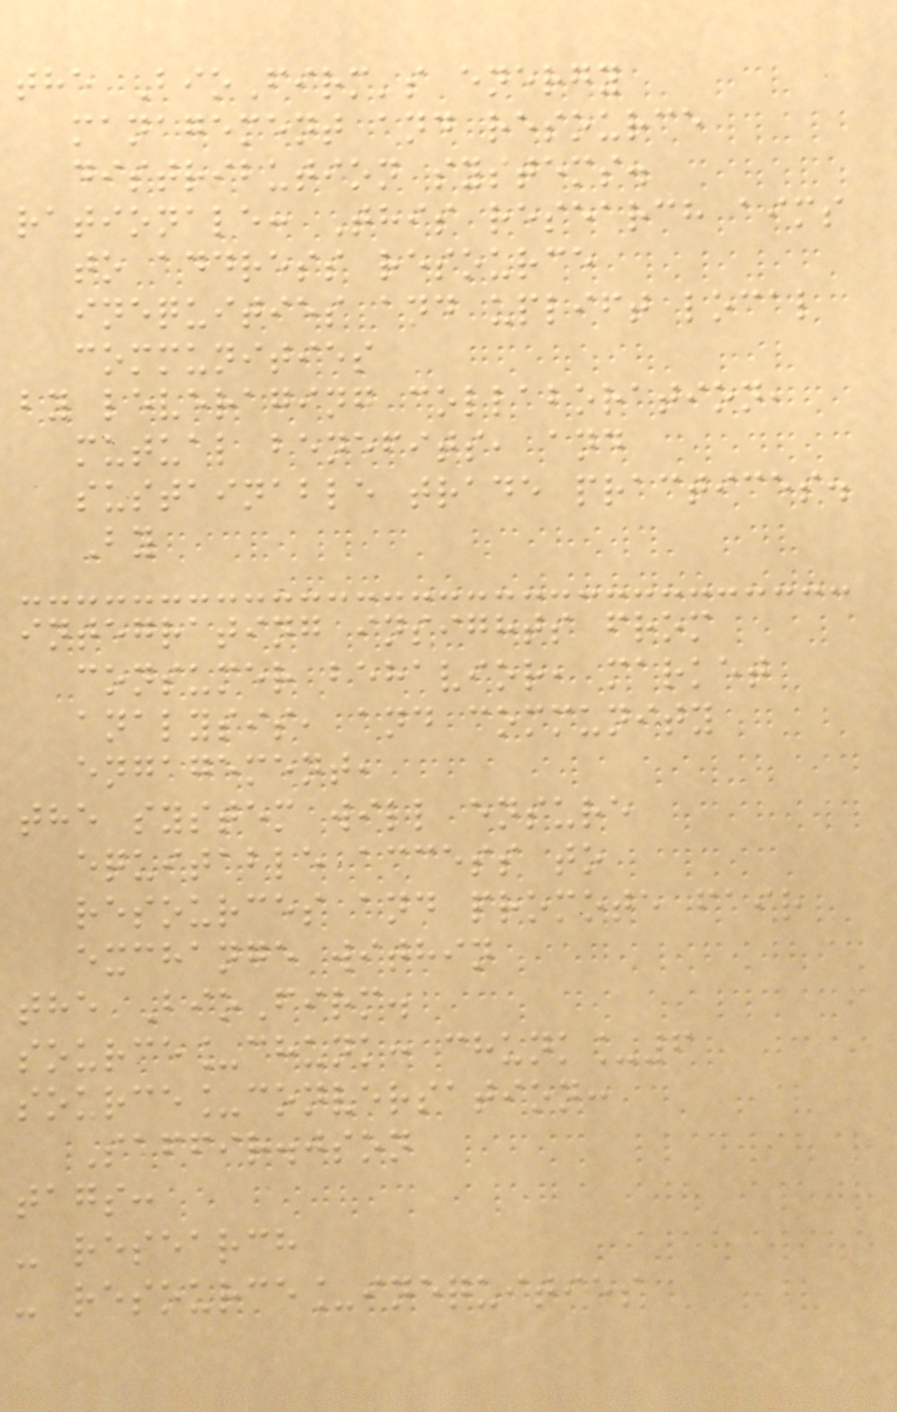the BioFirm's energy
management and resource
distribution systems.
rationale: This research aims
to address resource
inequities and uplift local
communities
by leveraging collaboration,
mutual benefits, and
sustainable trade practices.
By
integrating insights from
consumer behavior, market
analysis, and community
engagement,
the system will ensure
equitable access to
resources and promote fair
exchange within
the BioFirm.
source_chunk: chunk_6
source_conversation:
Saffir.json
tags:
- research
- resource_inequities
